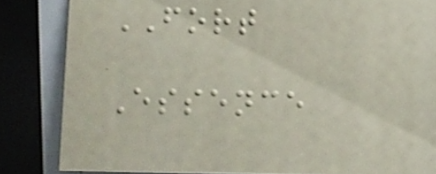FORT
Essence
